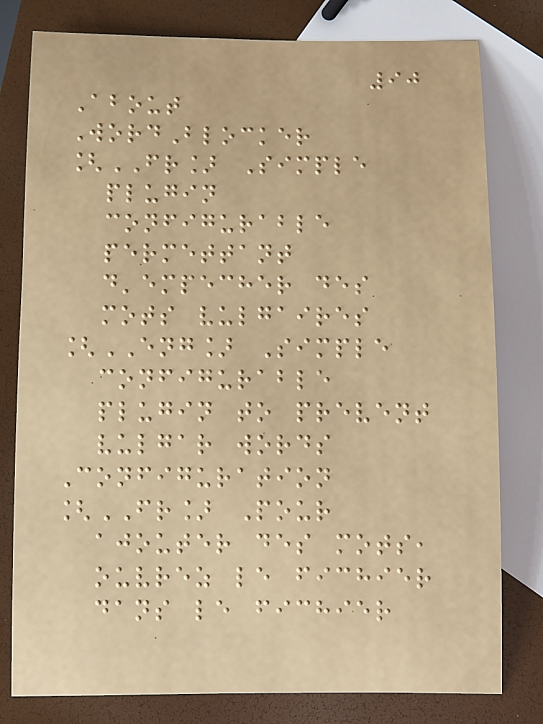90
About
WordBlocker
[FR] Simple
plugin
configurable
permettant
d'empecher des
mots vulgaires
[ENG] Simple
configurable
plugin to prevent
vulgar words
Configuration
[FR] Pour
ajouter des mots,
ouvrez le fichier
dans le fichier
